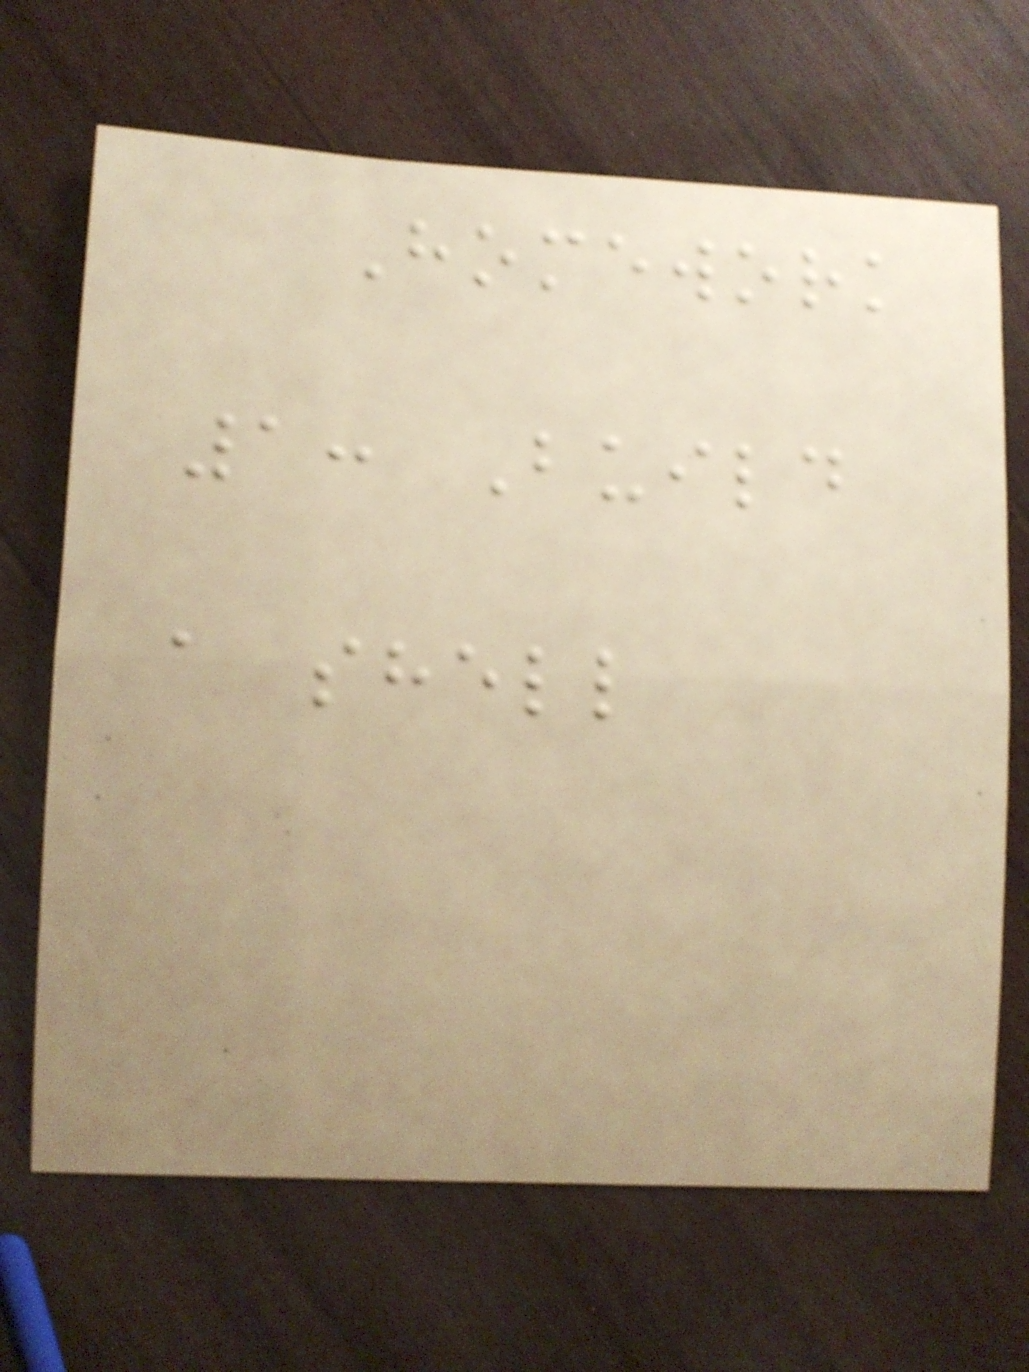Homework
1: Build
a shell
